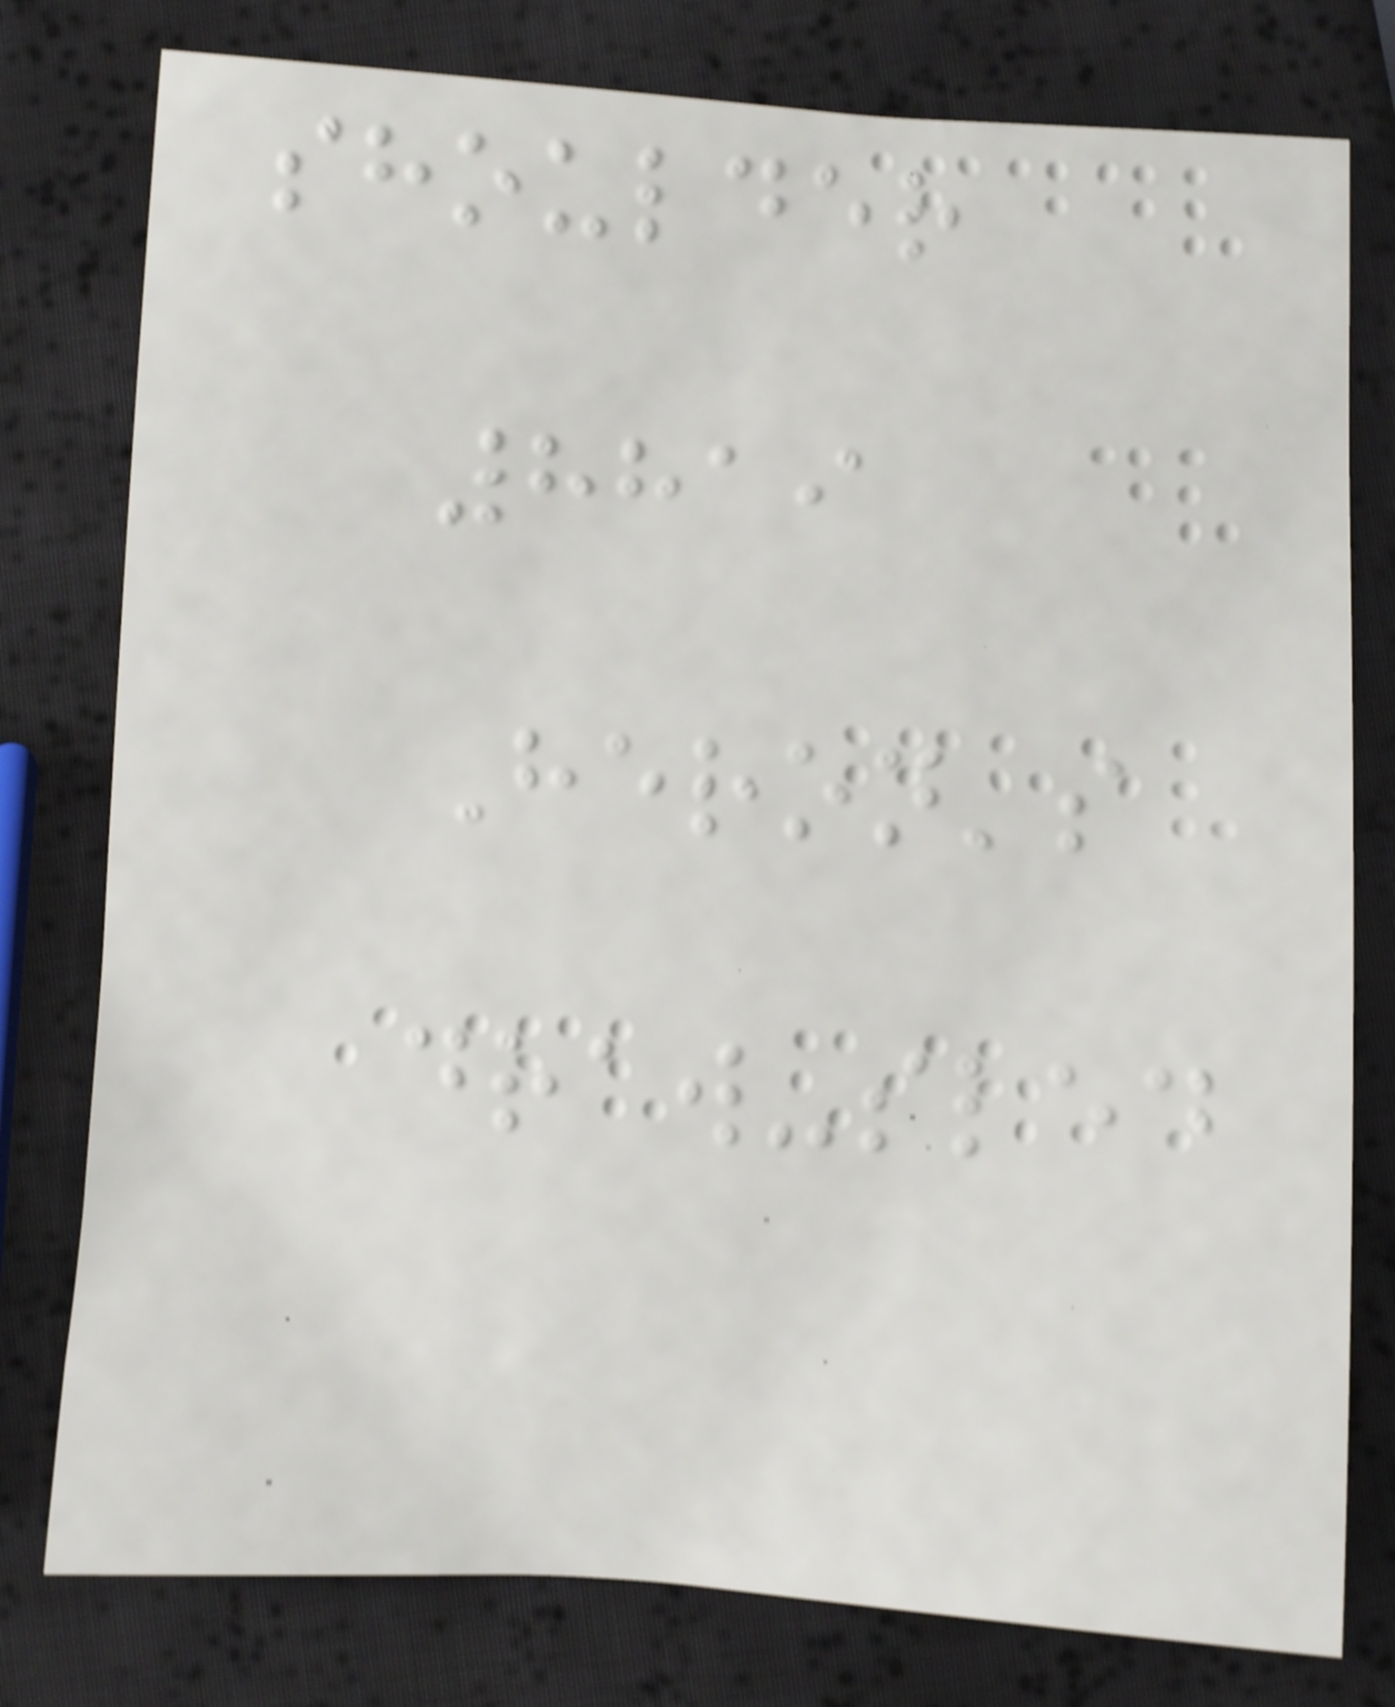shoulder
8819
Heron's
draw-sled
